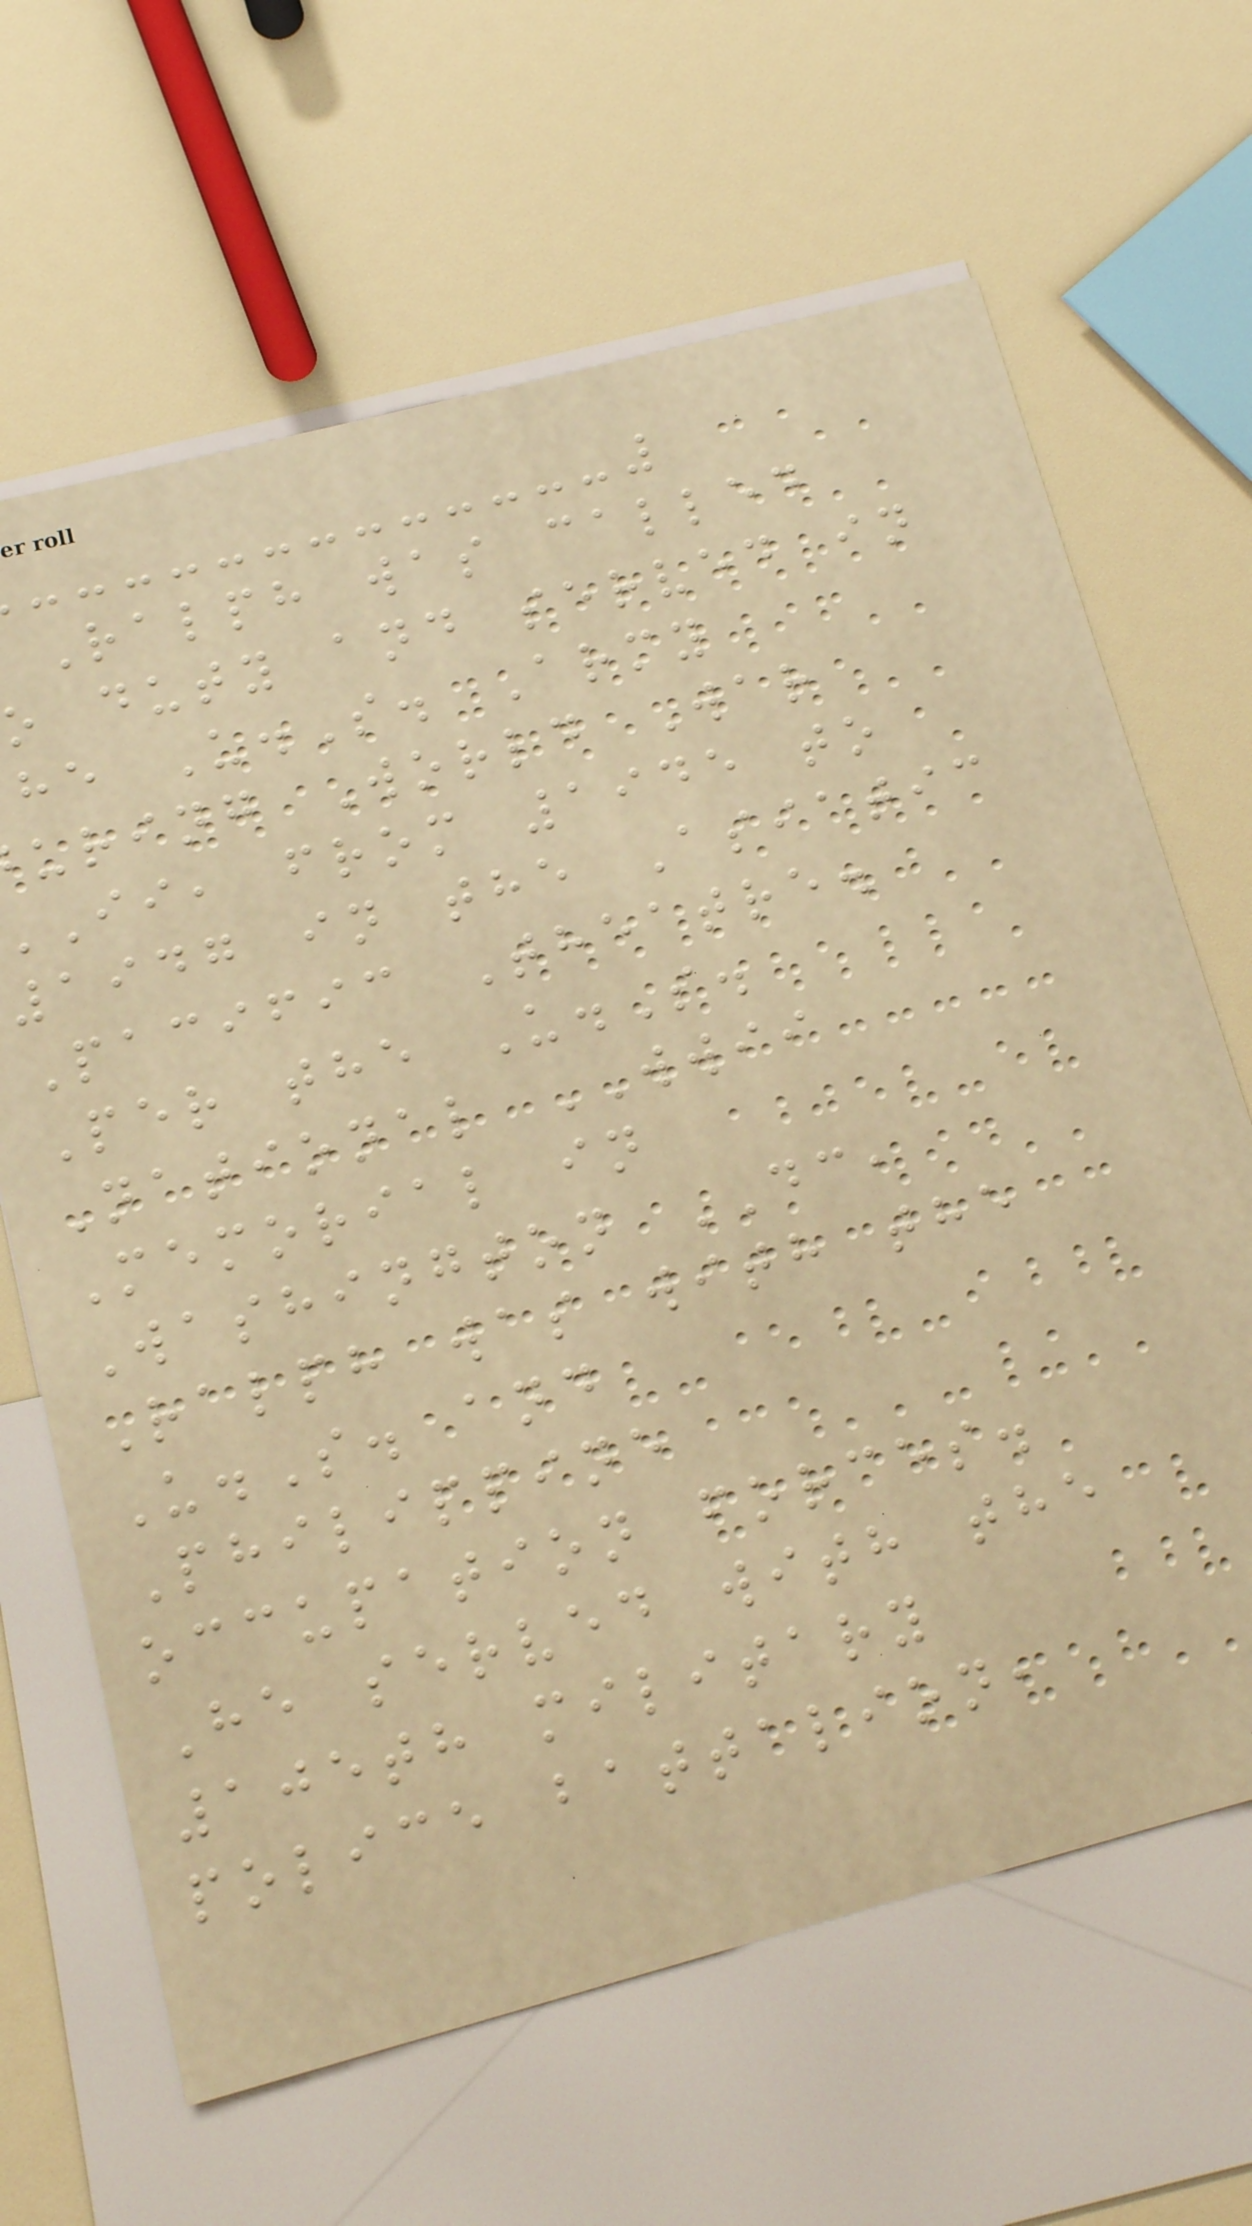Ralph was called
o duty and served in
he U.S. Army
uring World War
ii, from 1945 to
1947 in the Asiatic
Pacific Theatre.
Per the U.S.
National WWII
Memorial in
Washington DC,
Ralph was with the
U.S. and
Philippine
occupation forces.
He served with the
105th military
police battalion,
